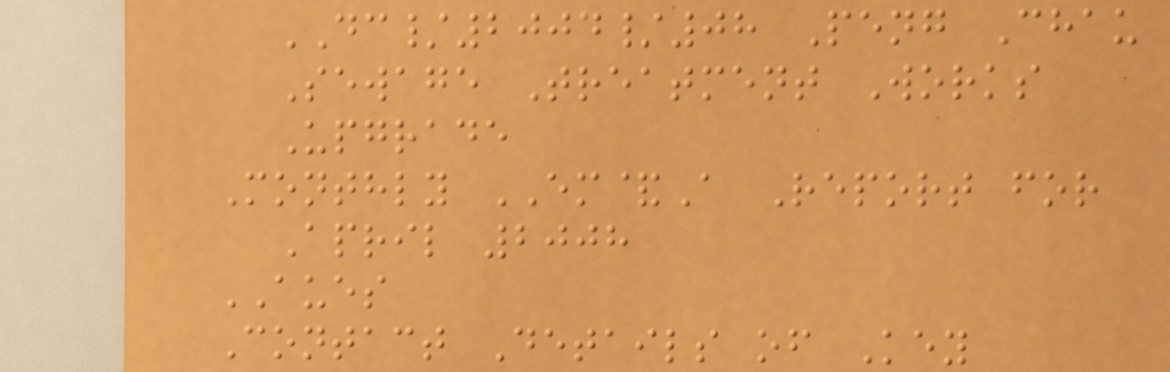DC/2004/08 Peng Chau
Sewage Treatment Works
Upgrade
Monthly EM&A Report for
April 2008
AUES
Contact Details of Key
